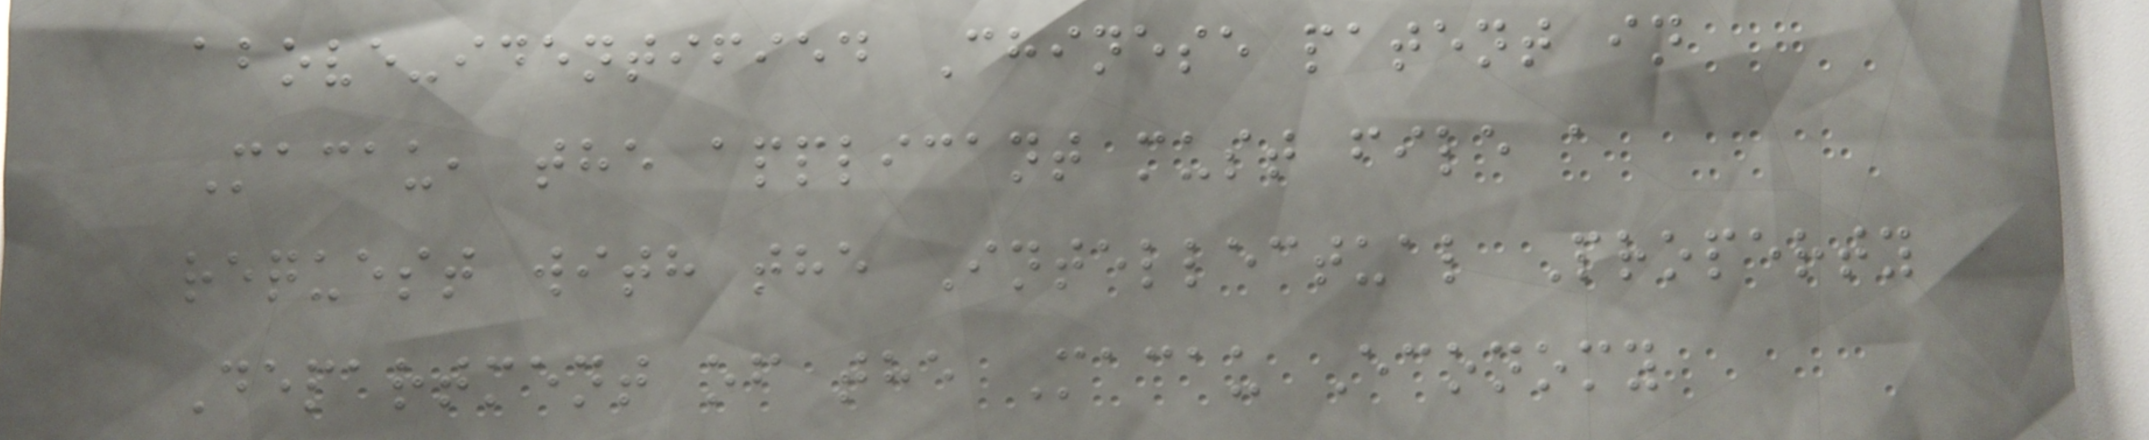above-identified Chinese patent in
Macau, the applicant must file a
request with the Intellectual Property
Department of the Macau Economy
